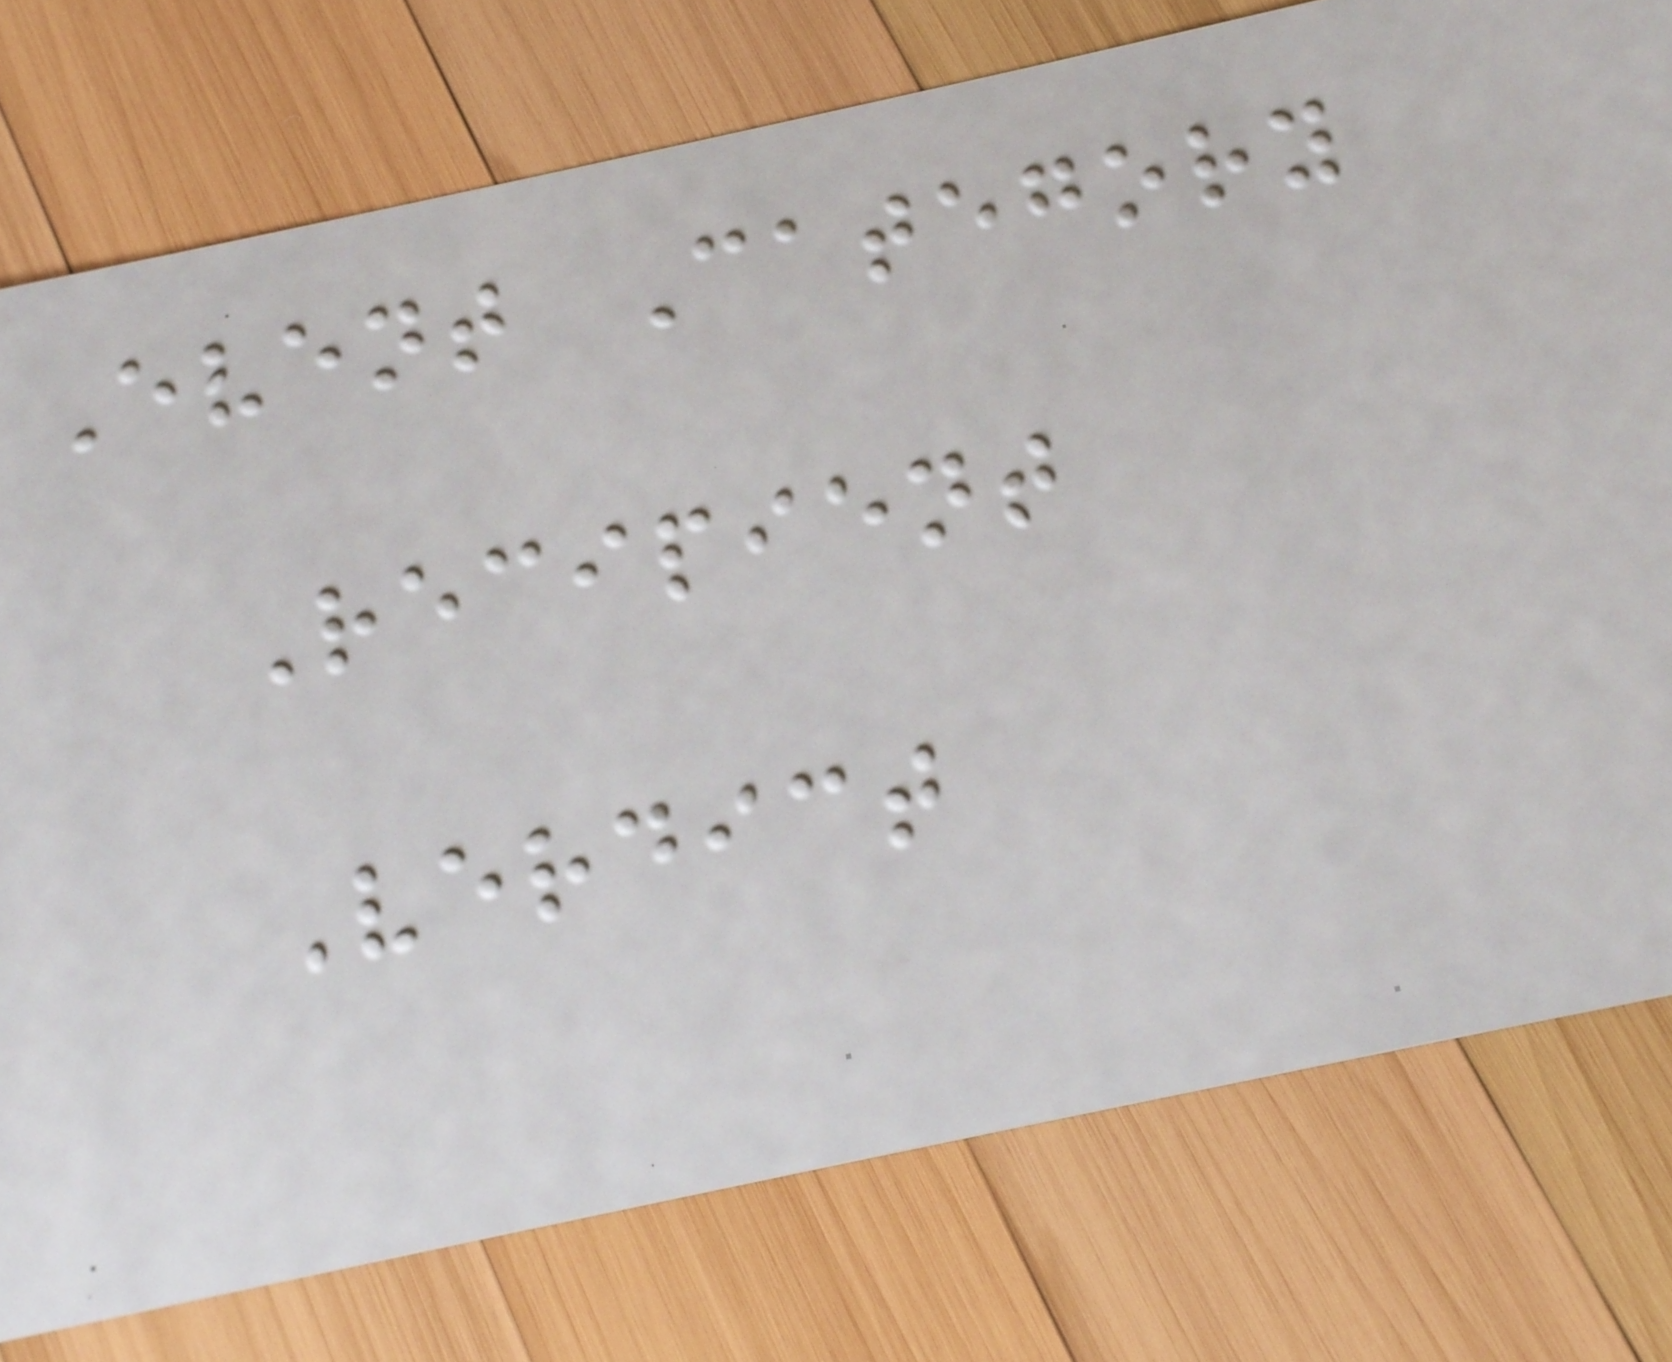Event Category
Recipient
Verdict
